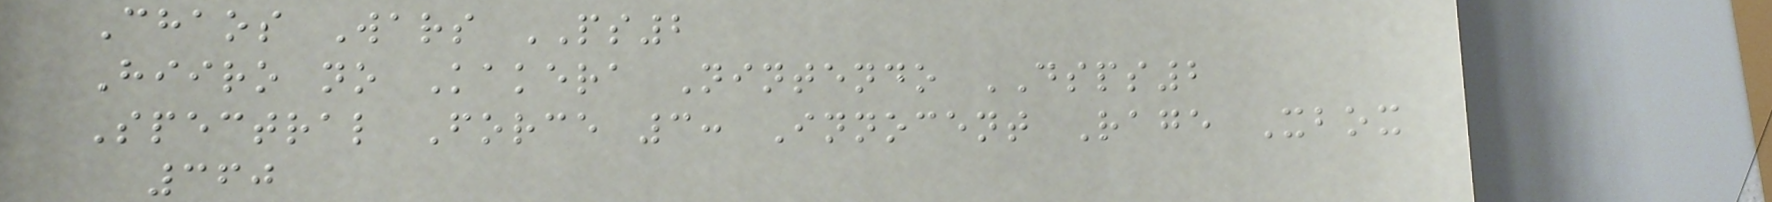Chaos Wars PS2
Hiiro no Kakera Nintendo DSPS2
Spectral Force 3: Innocent Rage Xbox
360
